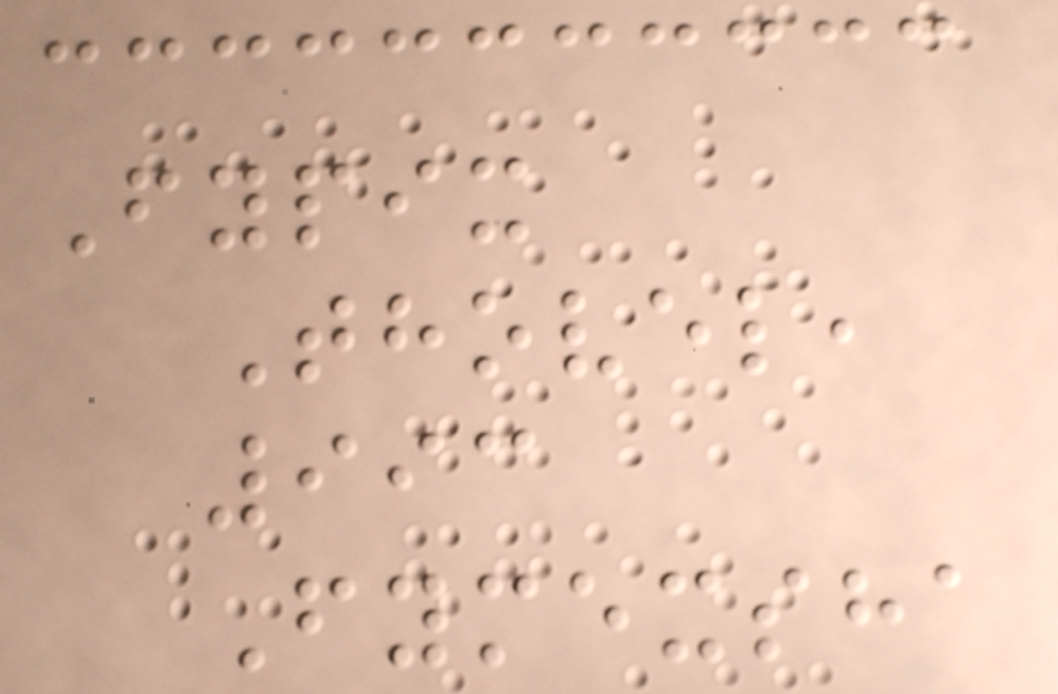Fypix
Thovel,
993
Fymexsha
